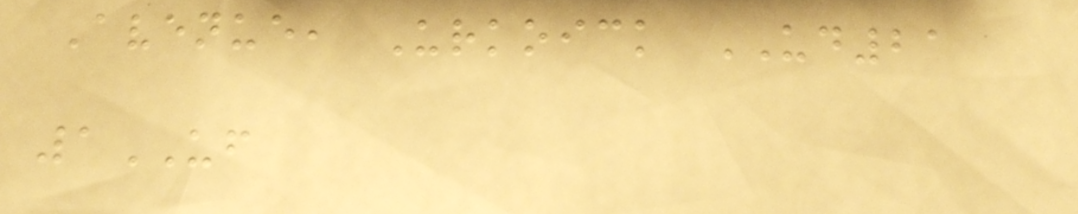Avenue, Urkoick UD21
1UF
